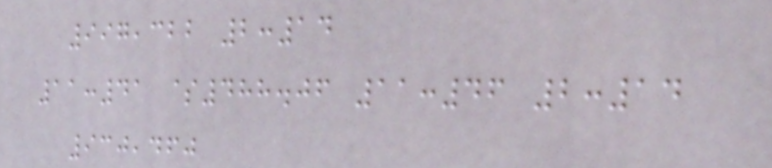997,322 2:14
11:41 $488.06 11:46 2:14
930,460
